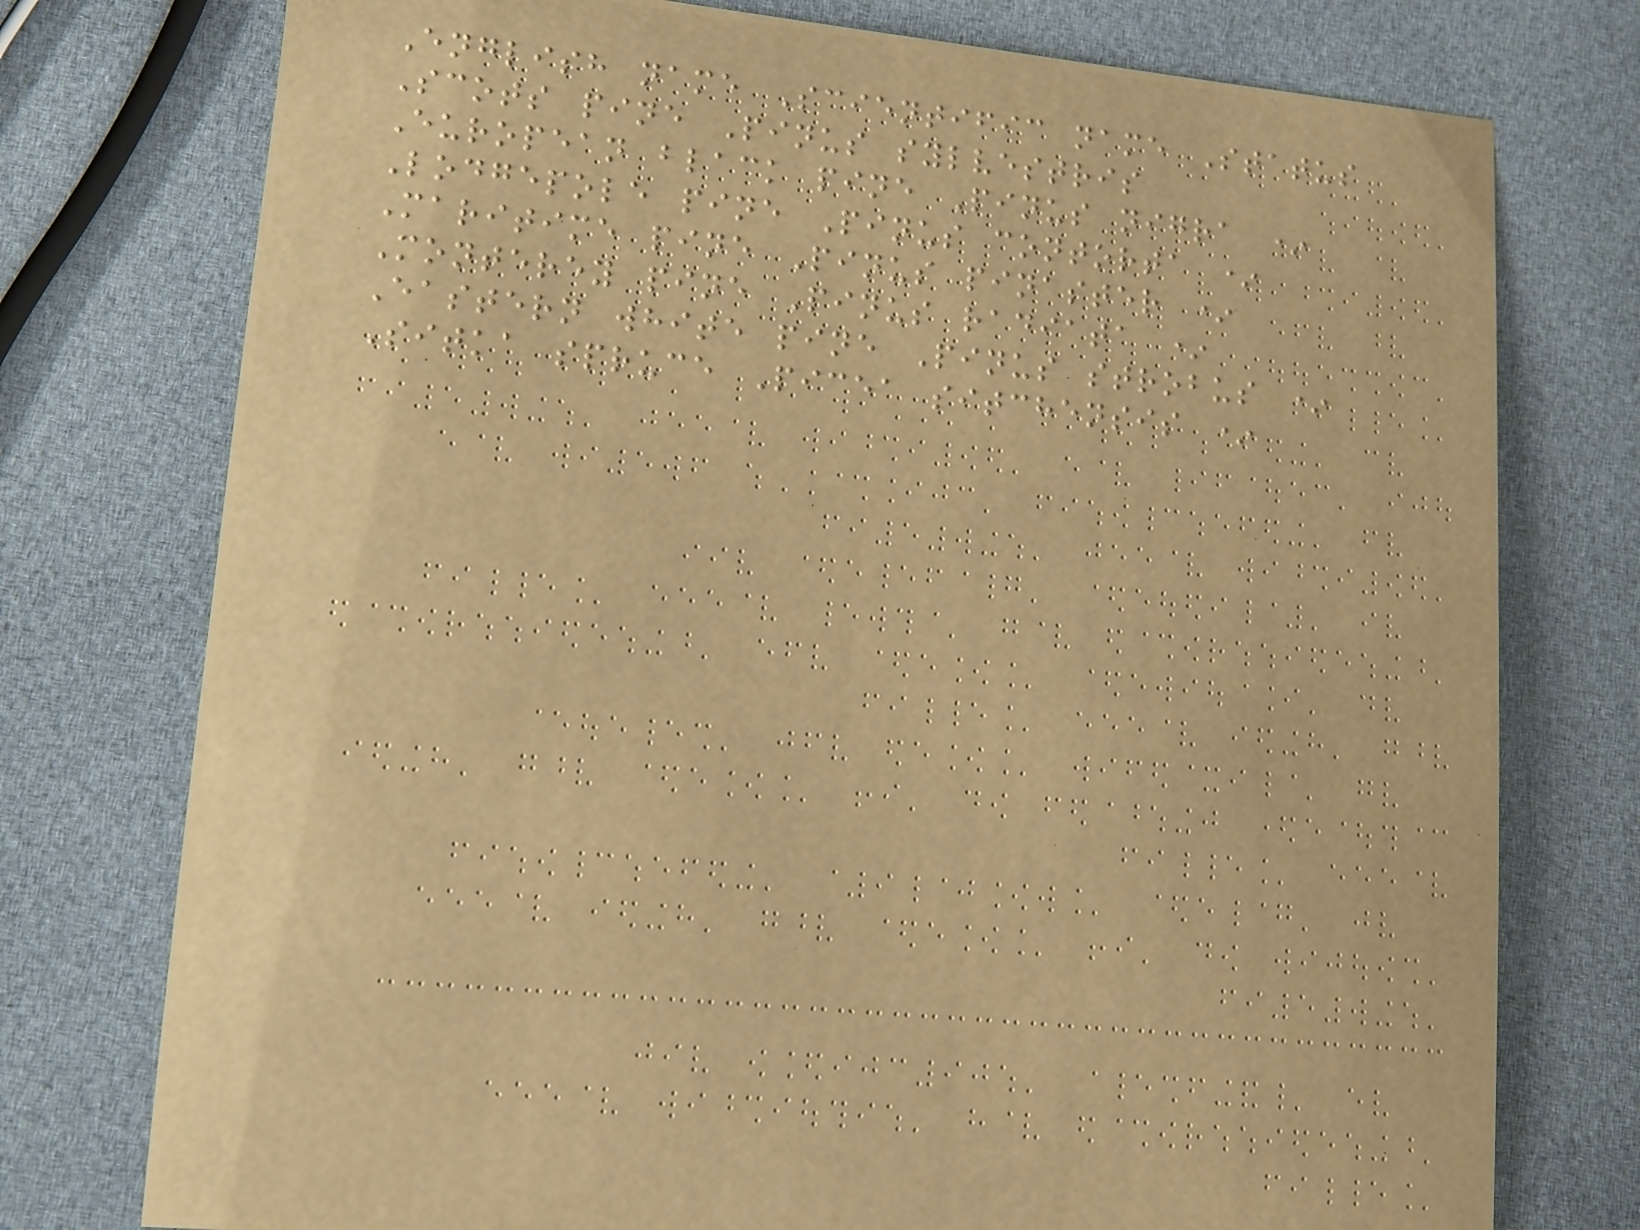English name Scientific name Status
Scots pine Pinus sylvestris
European black pine Pinus nigra *
Lodgepole pine Pinus contorta *
Maritime pine Pinus pinaster *
Monterey pine Pinus radiata *
Eastern white pine Pinus strobus *
Sitka spruce Picea sitchensis *
